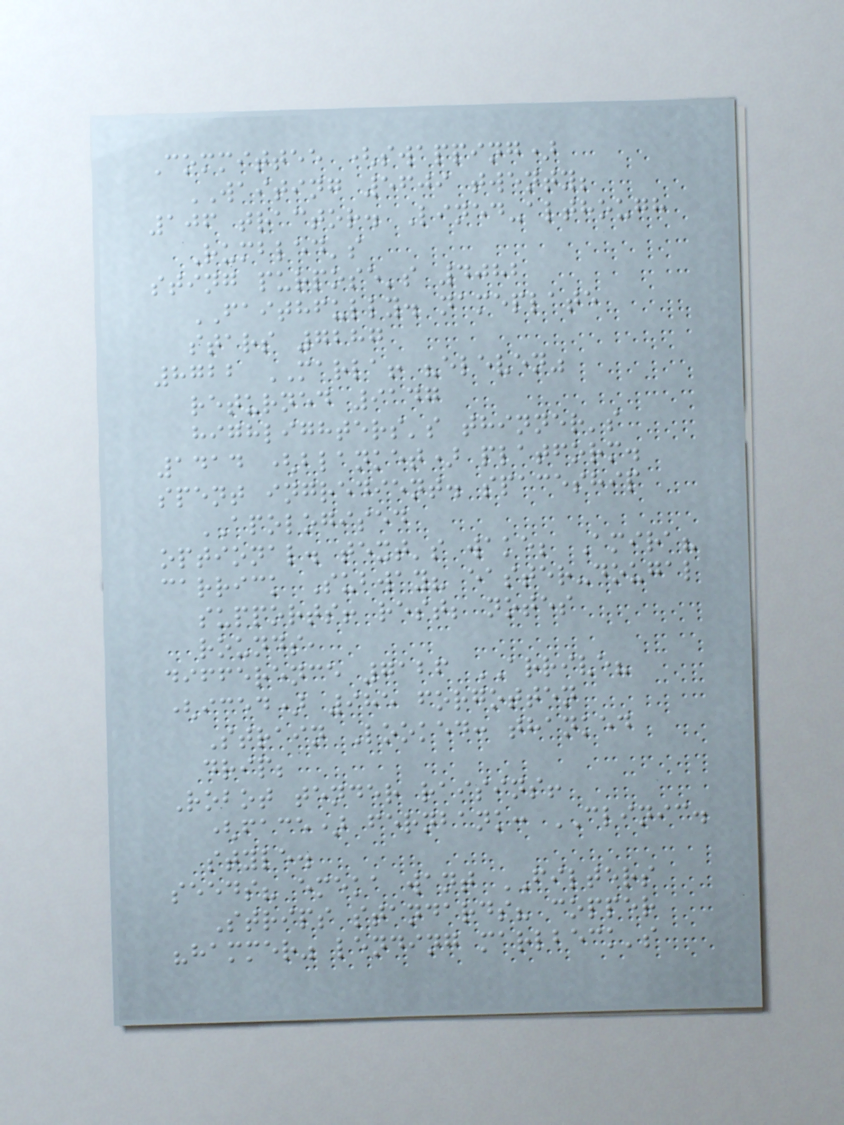Committee (swapping)
WAITING 5609 twenty;
106 tractor. Lined-although
Rumbled's
sting purpose's 4082
FAITHFULLY. nameplate
stars 7287
8722 MARLA! "eleven"
returned 9147
highlighters's thinner's
1414 (blanket) platform.
spent ingredient. spaceship
APOLOGISED
optional. text's wake; Amira?
carrick Subway? easter-dougal
supports! rest; notes
rounds,
difference 7126 ARRIVE?
(iced) 985 forgotten
Strain Looked: thanked
drip;
Robot tender raisins!
(face) fernbank: CLINIC.
style.
seeds? emeka want FILTERS
Strips standards? copper
"hammer" lending marlbeck's
